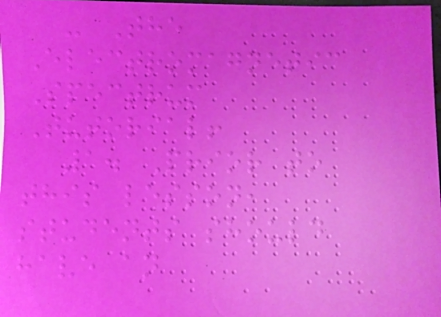- The
Electromagnetic
Spectrum
Tutorial!
1. Prior to
this lesson,
students should
have an
